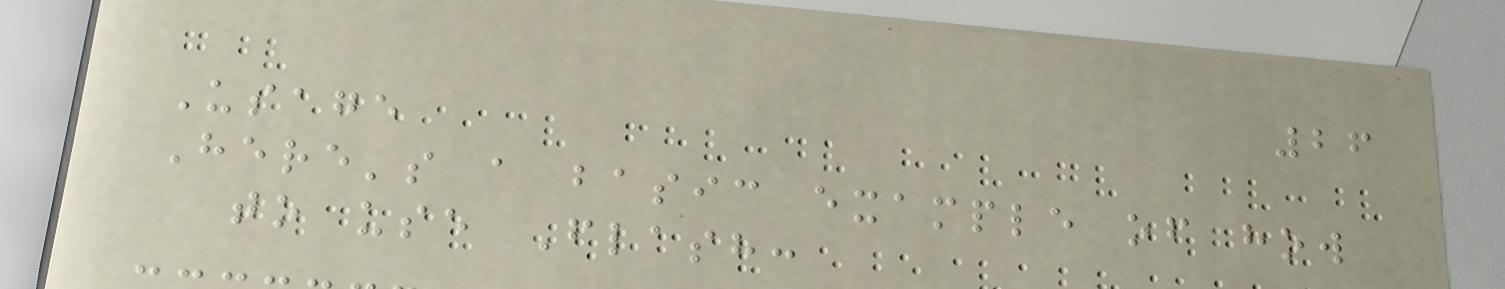26
Usage
Here's a basic example of how
to use Flash:
